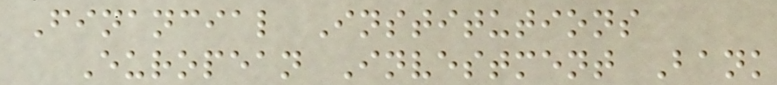Financial Institutions
European Investment Bank
